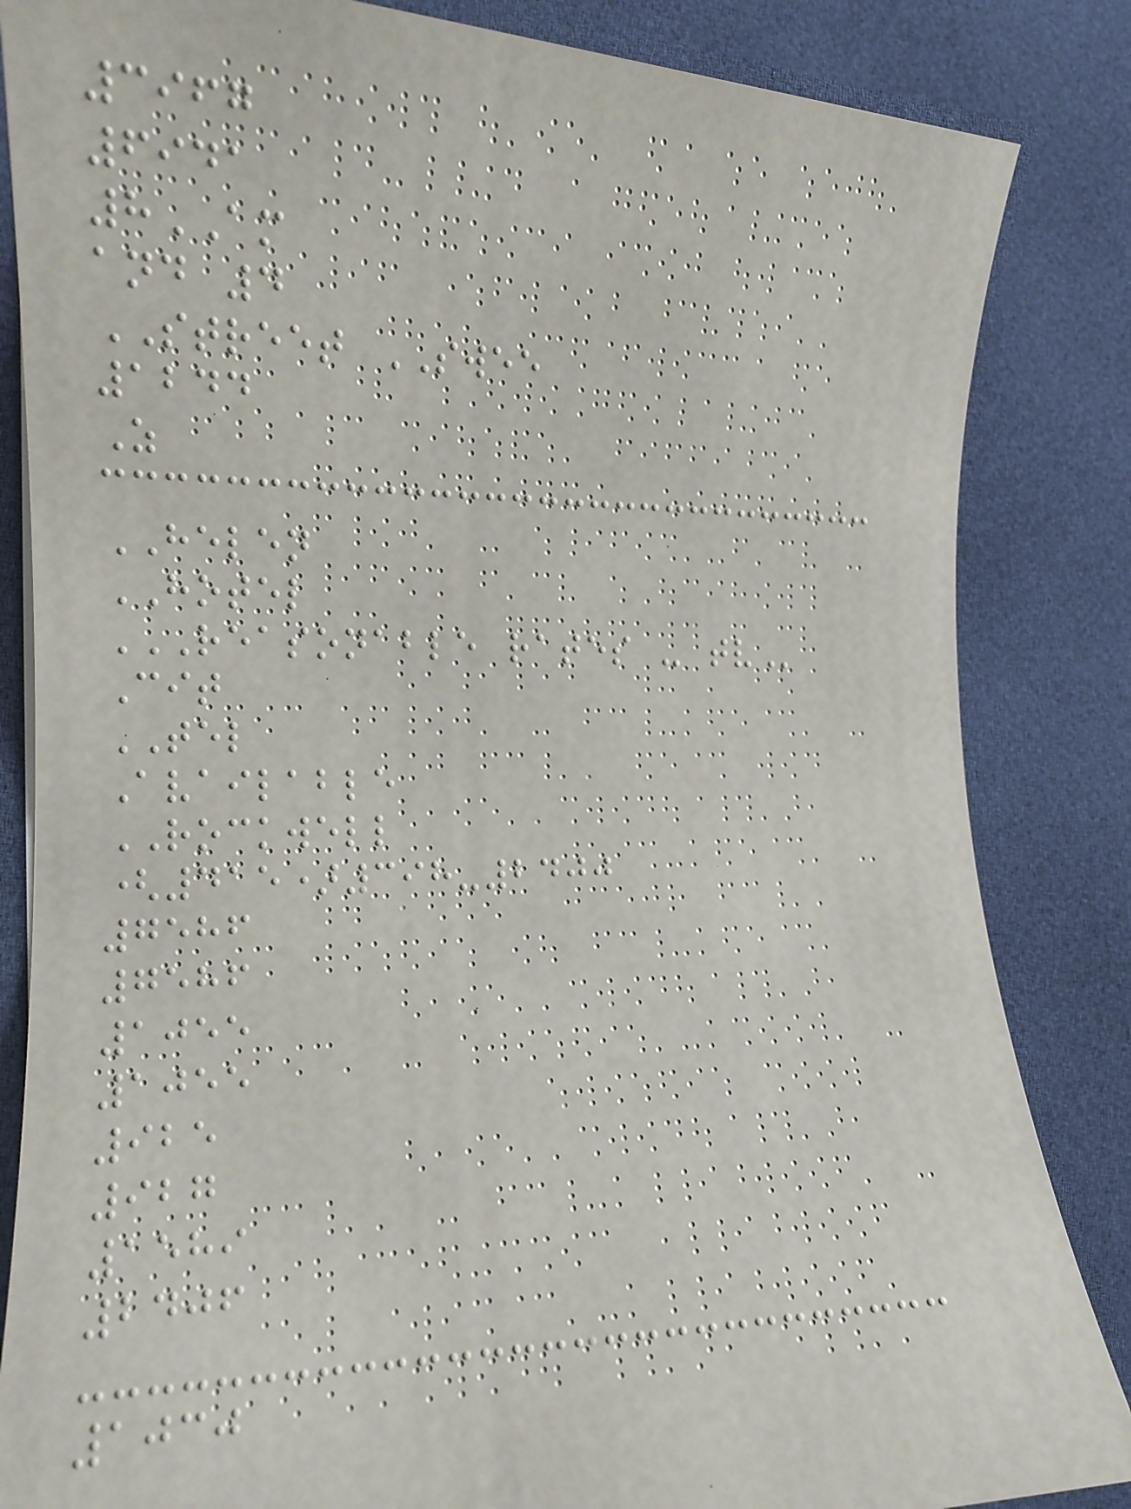3967
6941
8AM
and 4
STREET SWEE
1244
Z
HELEN
HOTEL
REASONABLE RATES - TV
Cit
TEL
Available
ROCKWELL
(415)398-2400
7586
7586
1055
1055
925
927
1589
2406
1030
